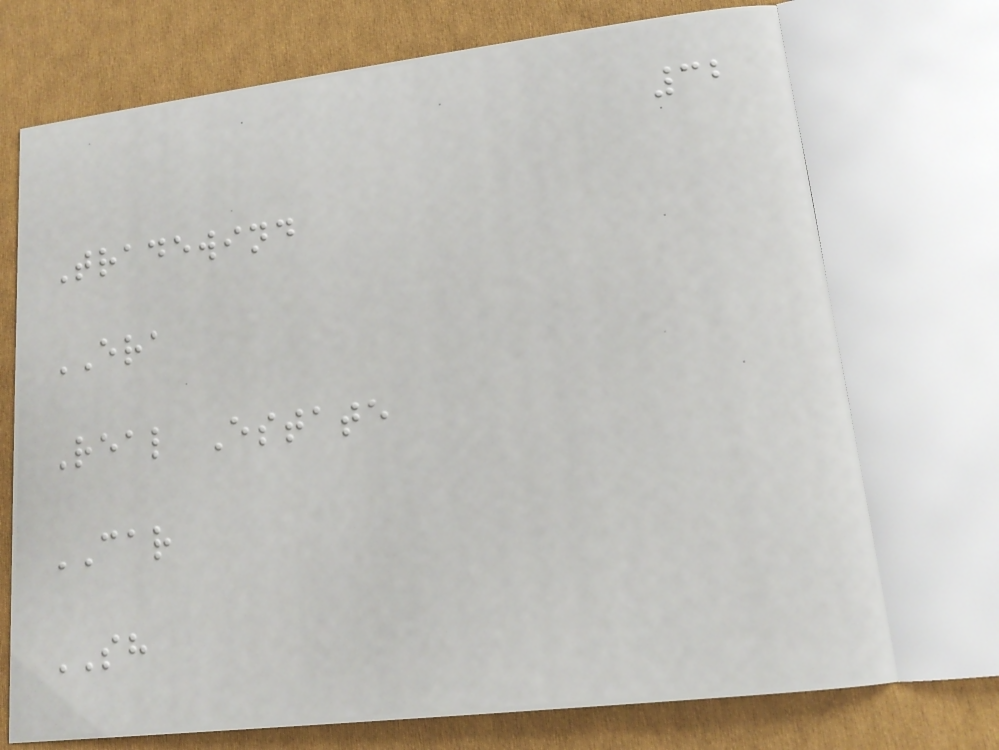32
Tradewind
ERA
Real Estate
CAR
SH
